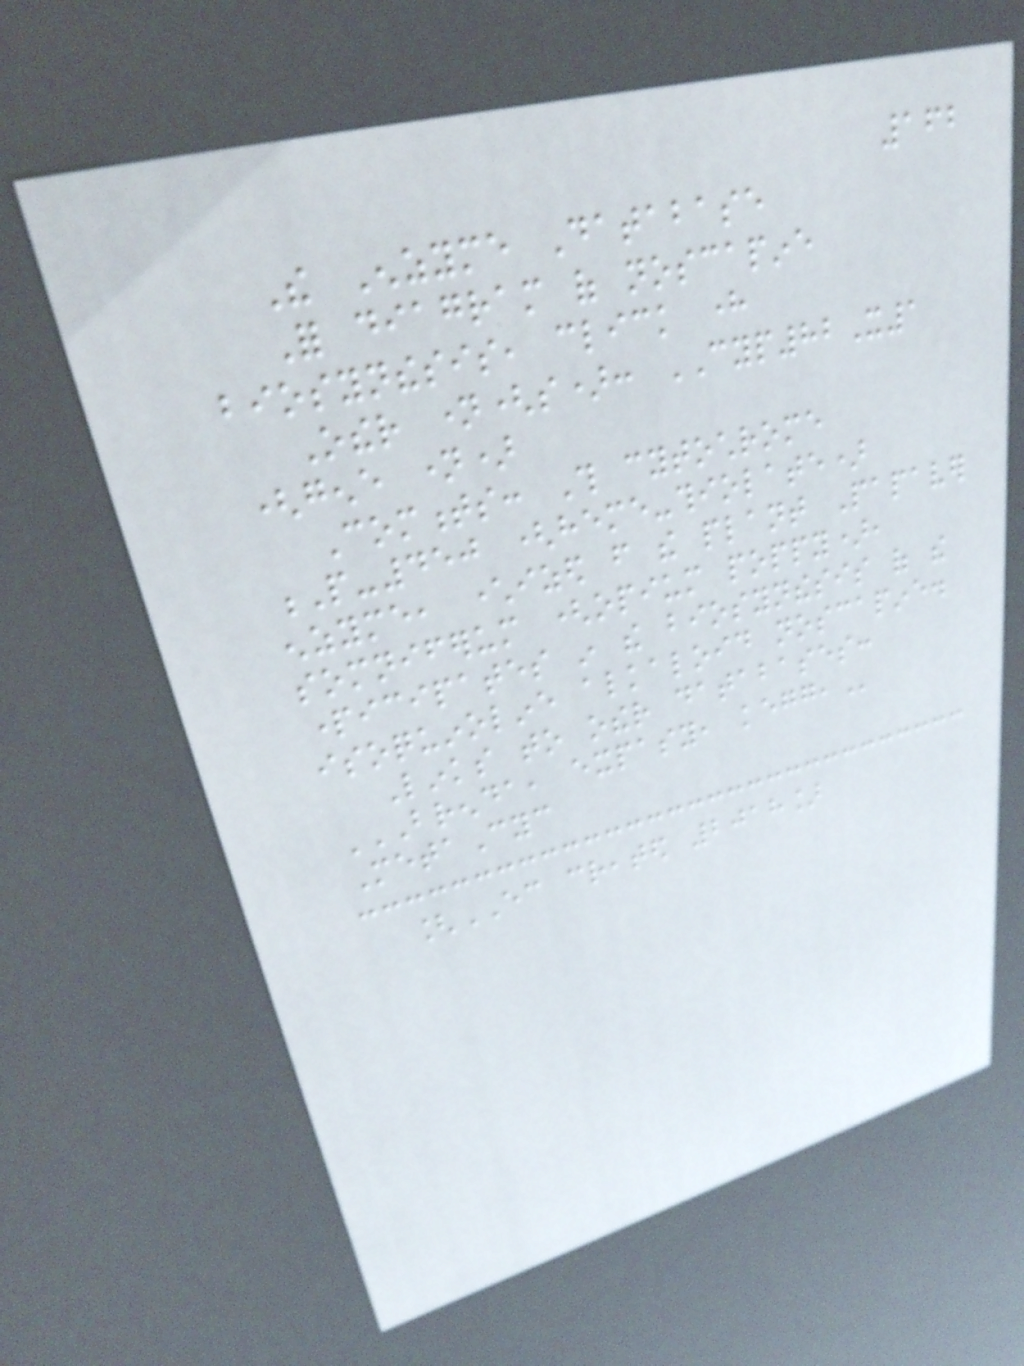162
The Enzyme Database
For diagram of noscapine
biosynthesis, click here
Other name(s): CYP82X1
(gene name)
Comments: This cytochrome
P-450 (heme-thiolate)
enzyme, characterized from the plant Papaver
somniferum (opium poppy),
participates in the biosynthesis of the
isoquinoline alkaloid noscapine.
Links to other databases:
BRENDA, EXPASY, KEGG,
MetaCyc
[EC created 2018]
